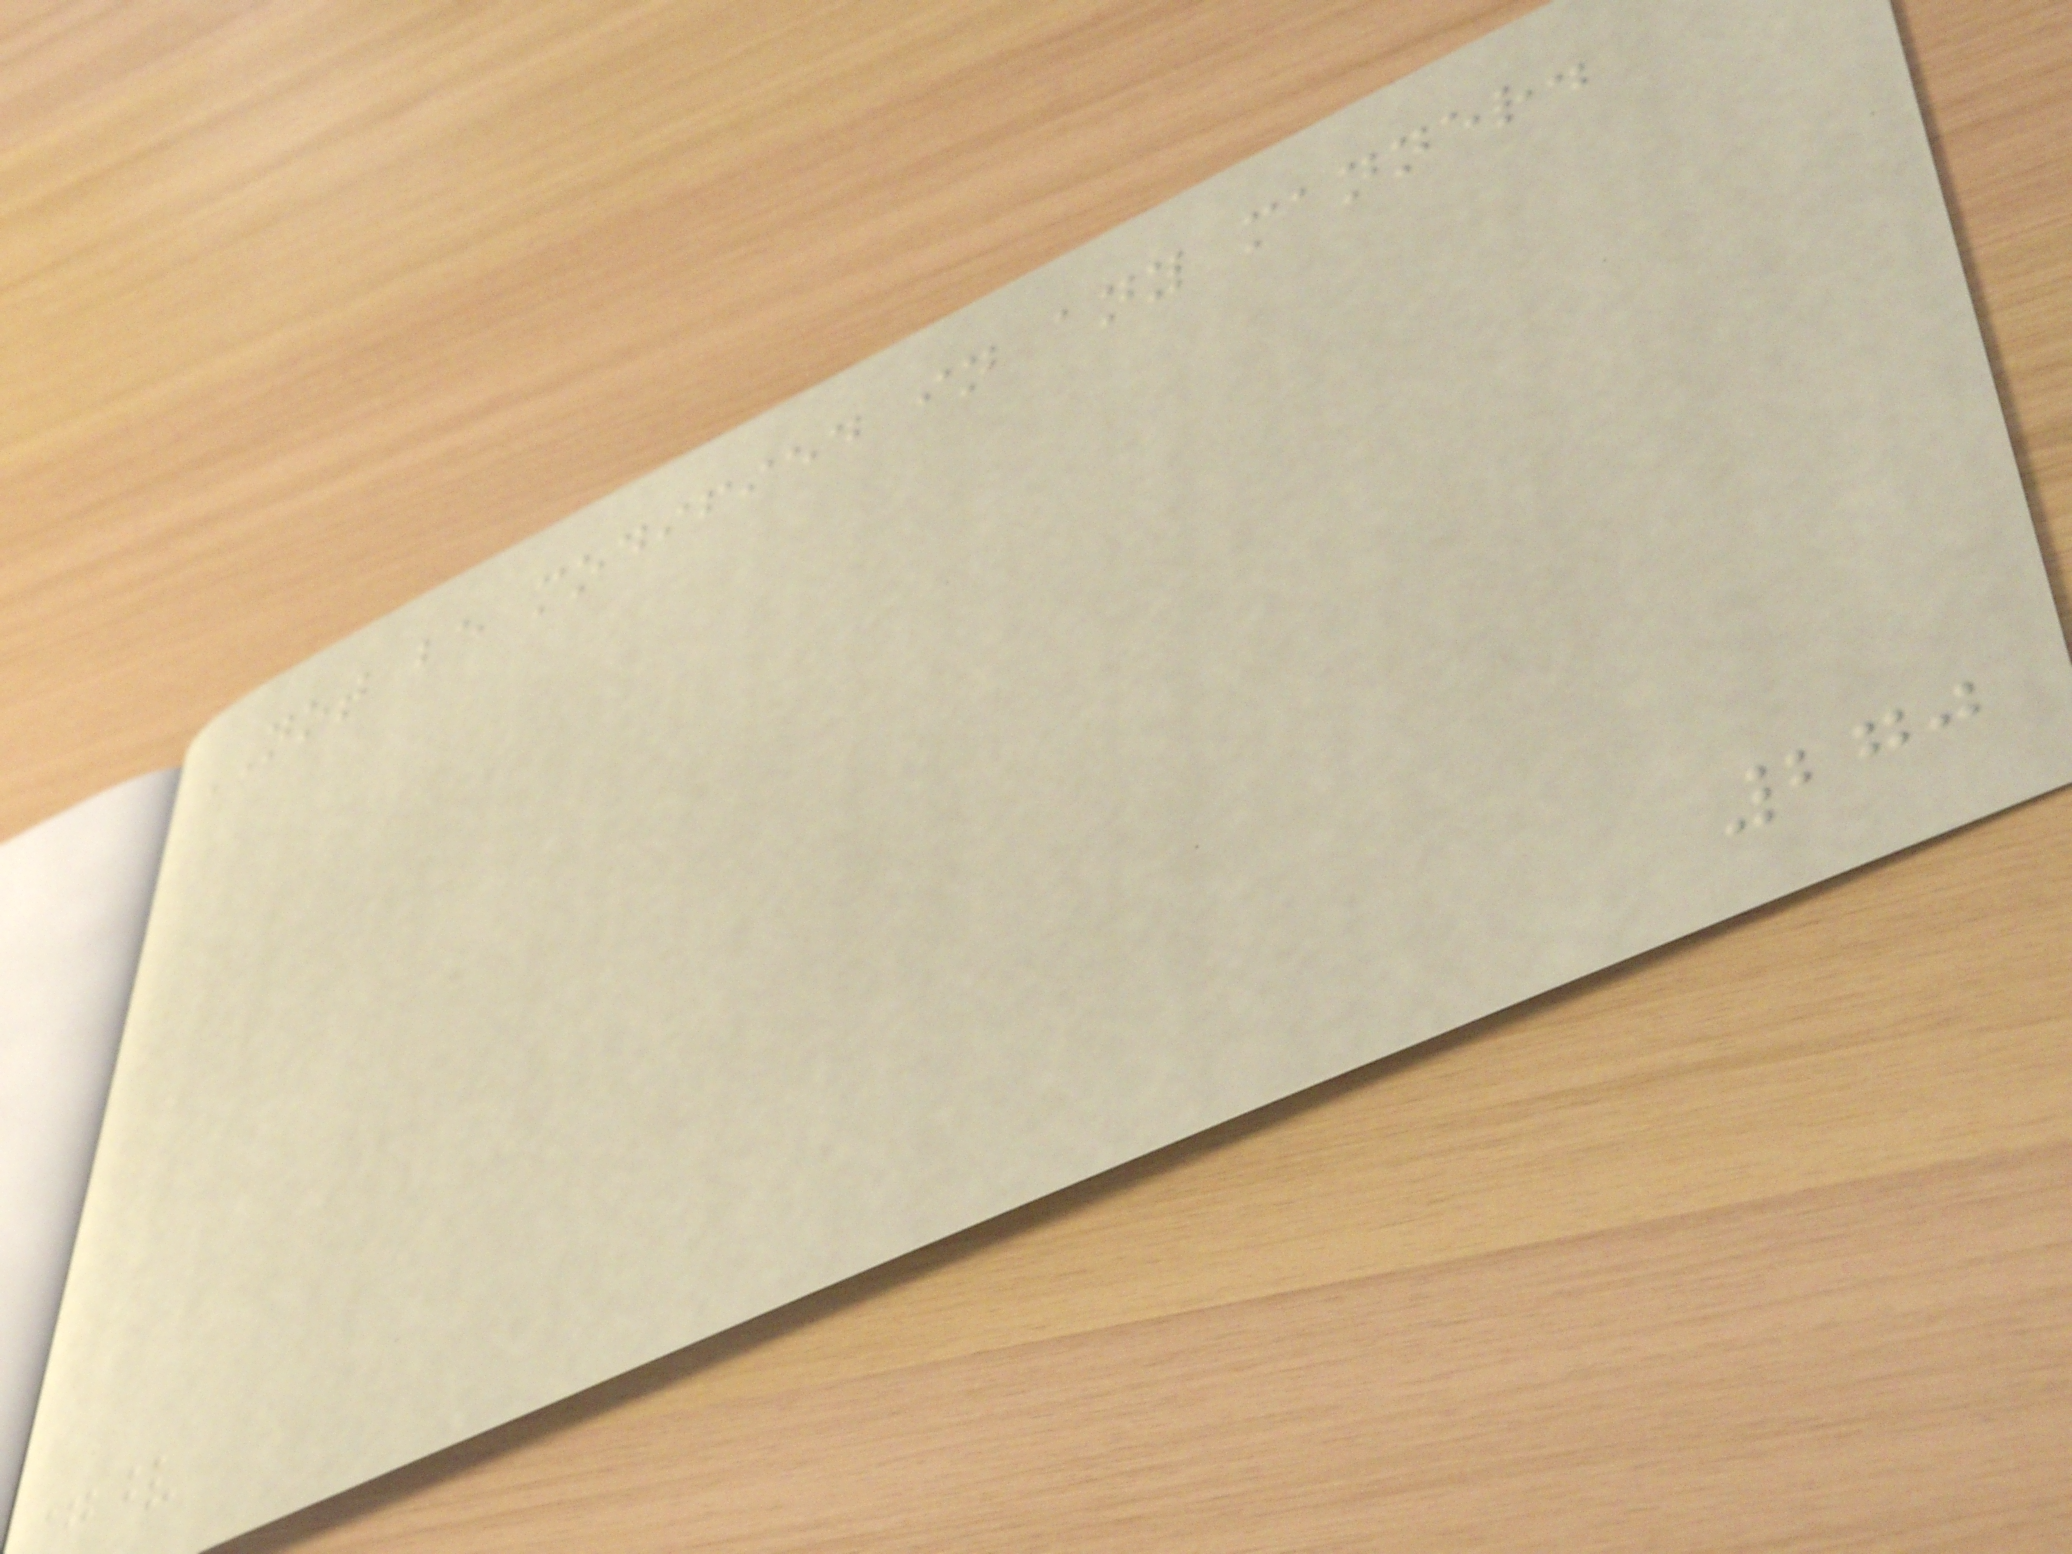NOT be modified in any manner.
270
